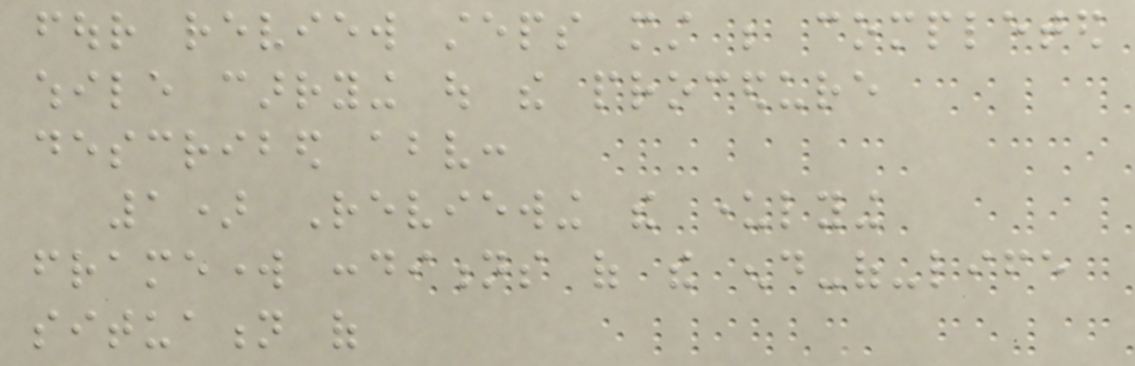four review steps must be completed
while carrying out the procedure
described above:
1) Reviewing the underlying
framework conditions of the end-of-life
situation of
